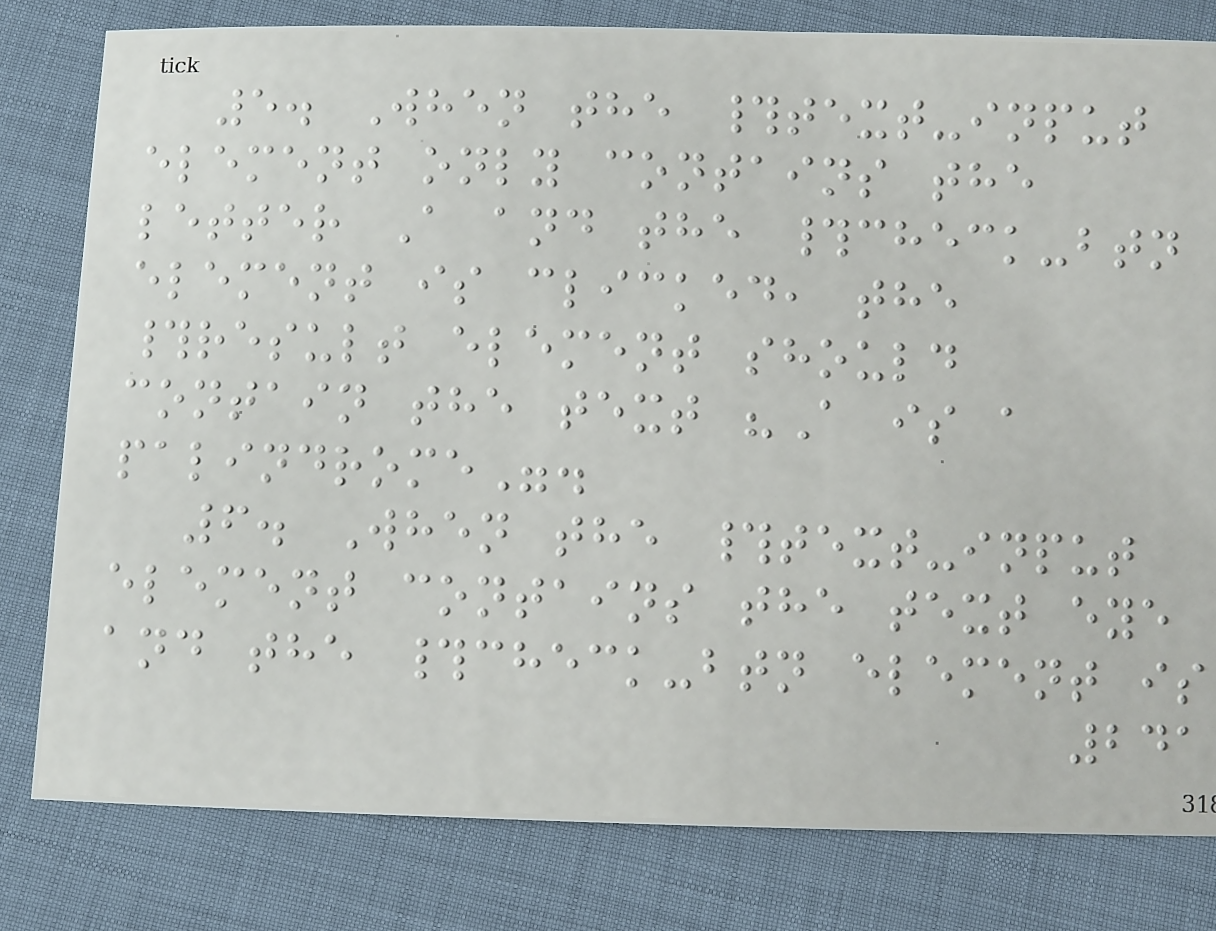5. When the #text-input
element only contains the
letter A and the #check-btn
element is clicked, the
#result element should
contain the text "A is a
palindrome".
6. When the #text-input
element contains the text eye
and the #check-btn element is
241
